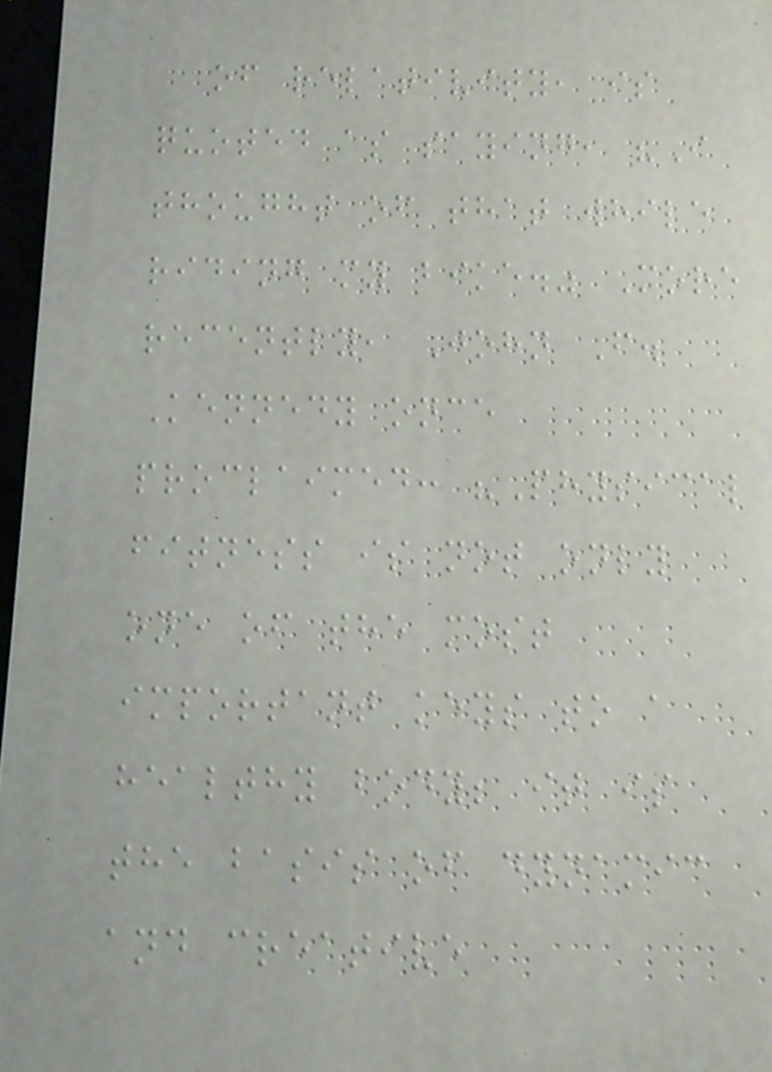of relativity, is
quoted as saying, "I
thought of that while
riding my bike." More
recently, John F.
Kennedy once
proclaimed: "Physical
fitness is not only
one of the most
important keys to a
healthy body; it is
the basis of dynamic
and creative
